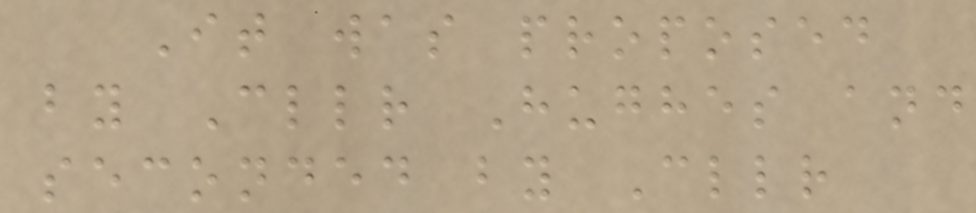It was proposed
by Cllr Hughes and
seconded by Cllr
